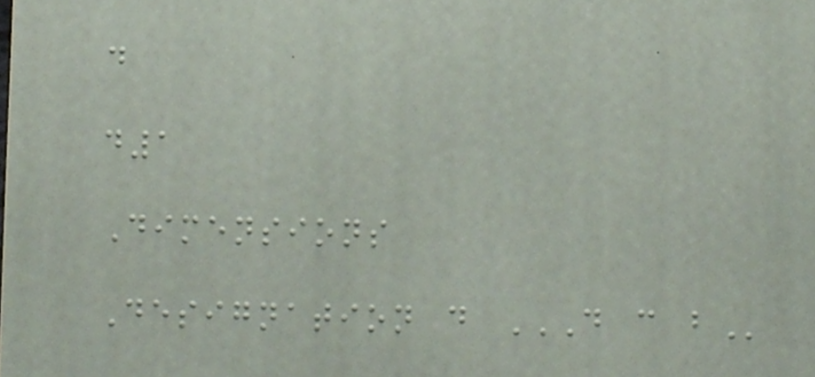d
d1
Dimensions
Designation d D C B
